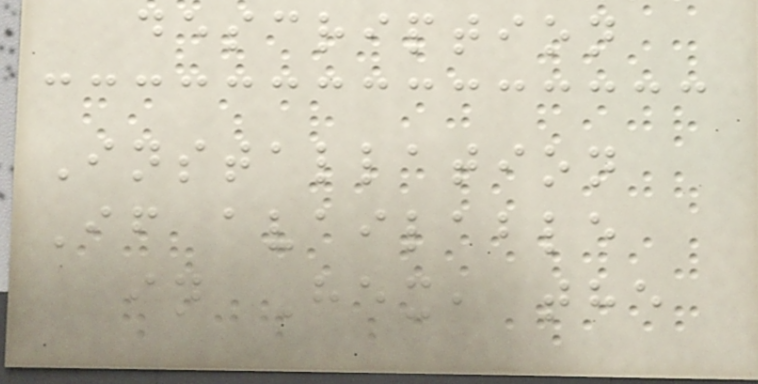description
Installation
If available
in Hex, the
